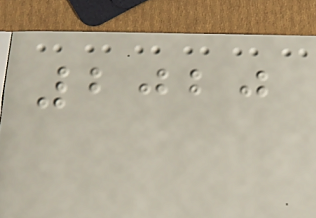2020
